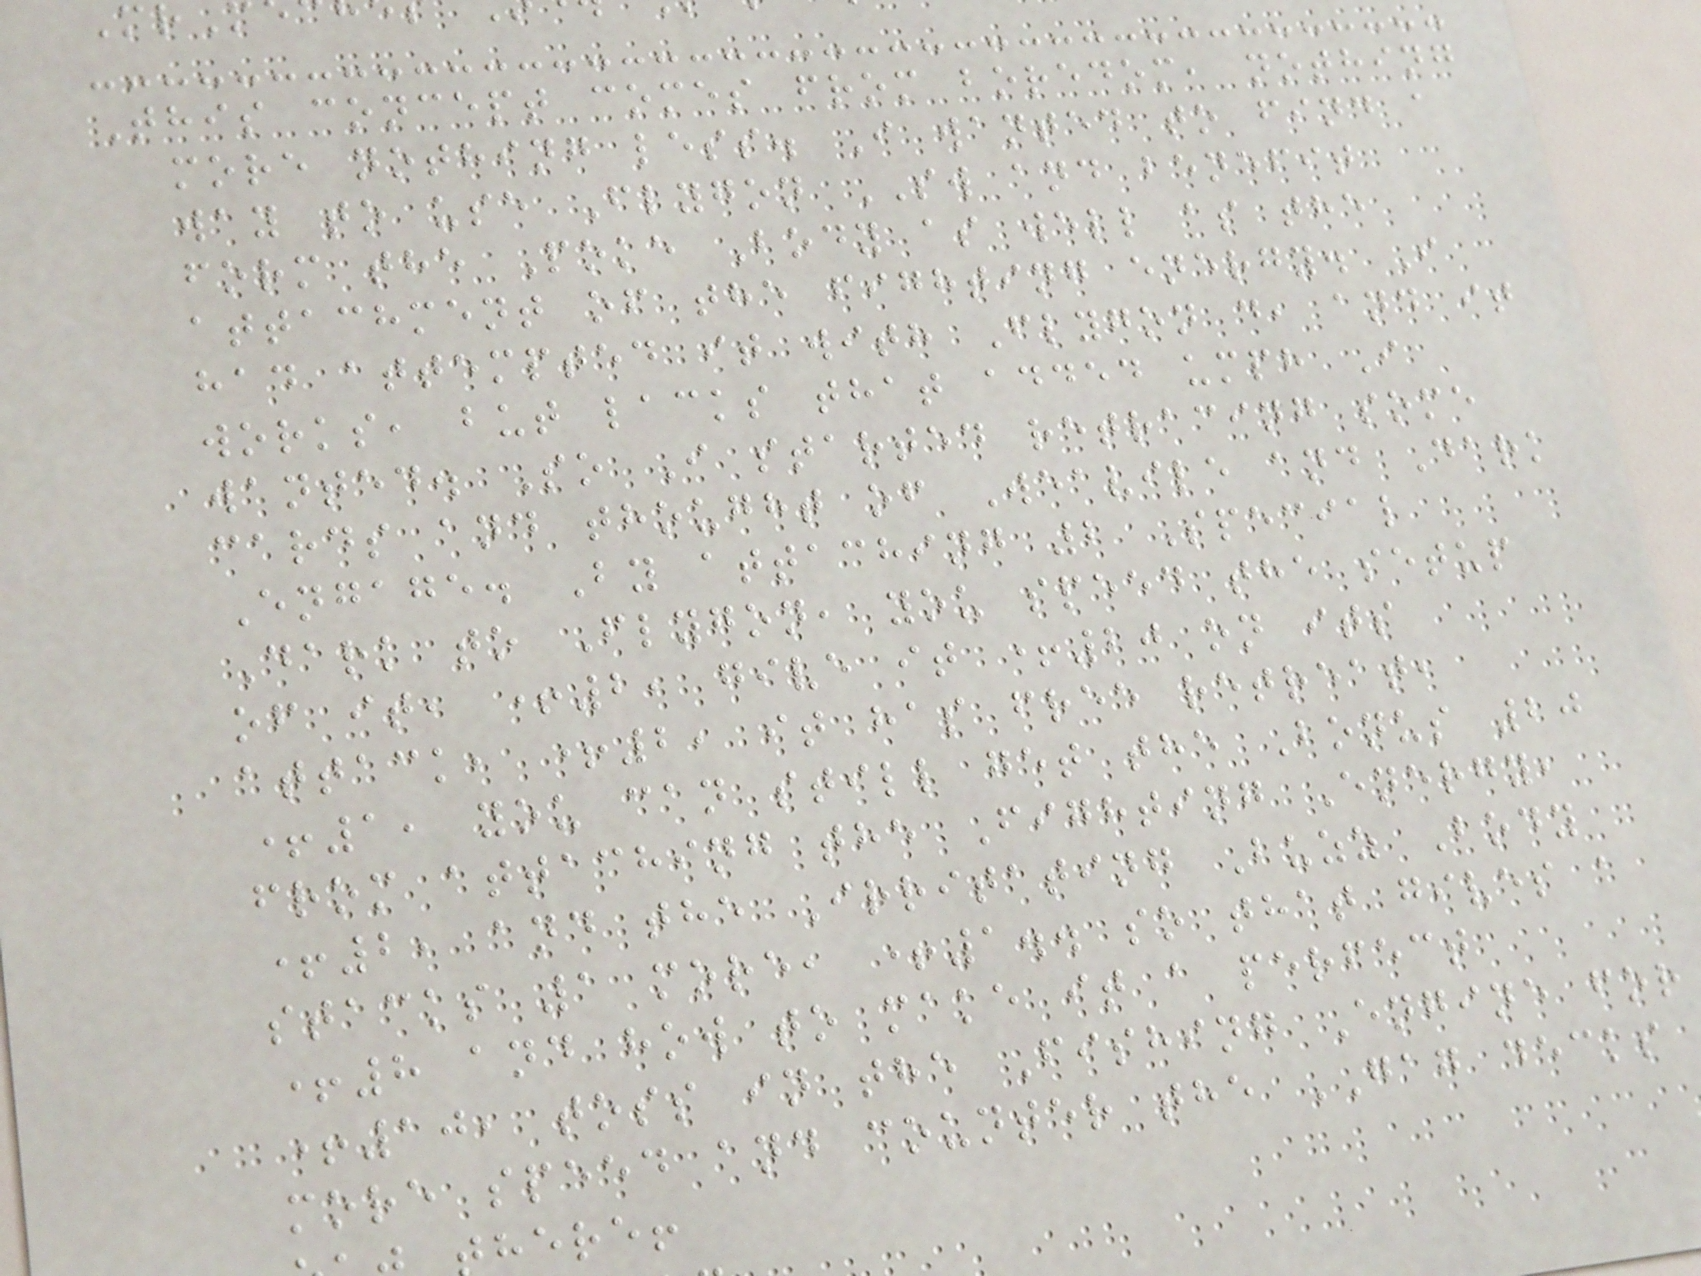This concept comes from boredom, nothing
more nothing less. I wanted to find a
way to use Flygon SW and benefit
form the Poke Body as well as the
attachment of the fighting energy. I
had attempted it with Flygon d, and it
works, but lacks that added umph I
wanted. So I started retracing some
cards and thought of Weavile and Dark
Engage. By attaching 2 Special
Dark to Flygon, you speed the setup
of it, +2, give it +20 on its
attack, +2, it has free retreat,
+1, you can still get the Bonus 20
from attaching the Fighting Energy,
+2, and the Irritating Buzz Body
stacks 1 more, +1.. so that gives a
+8 and how to make it a perfect
+10, toss in the Fishing Engine for
more speed and counter the GAG decks
here!
